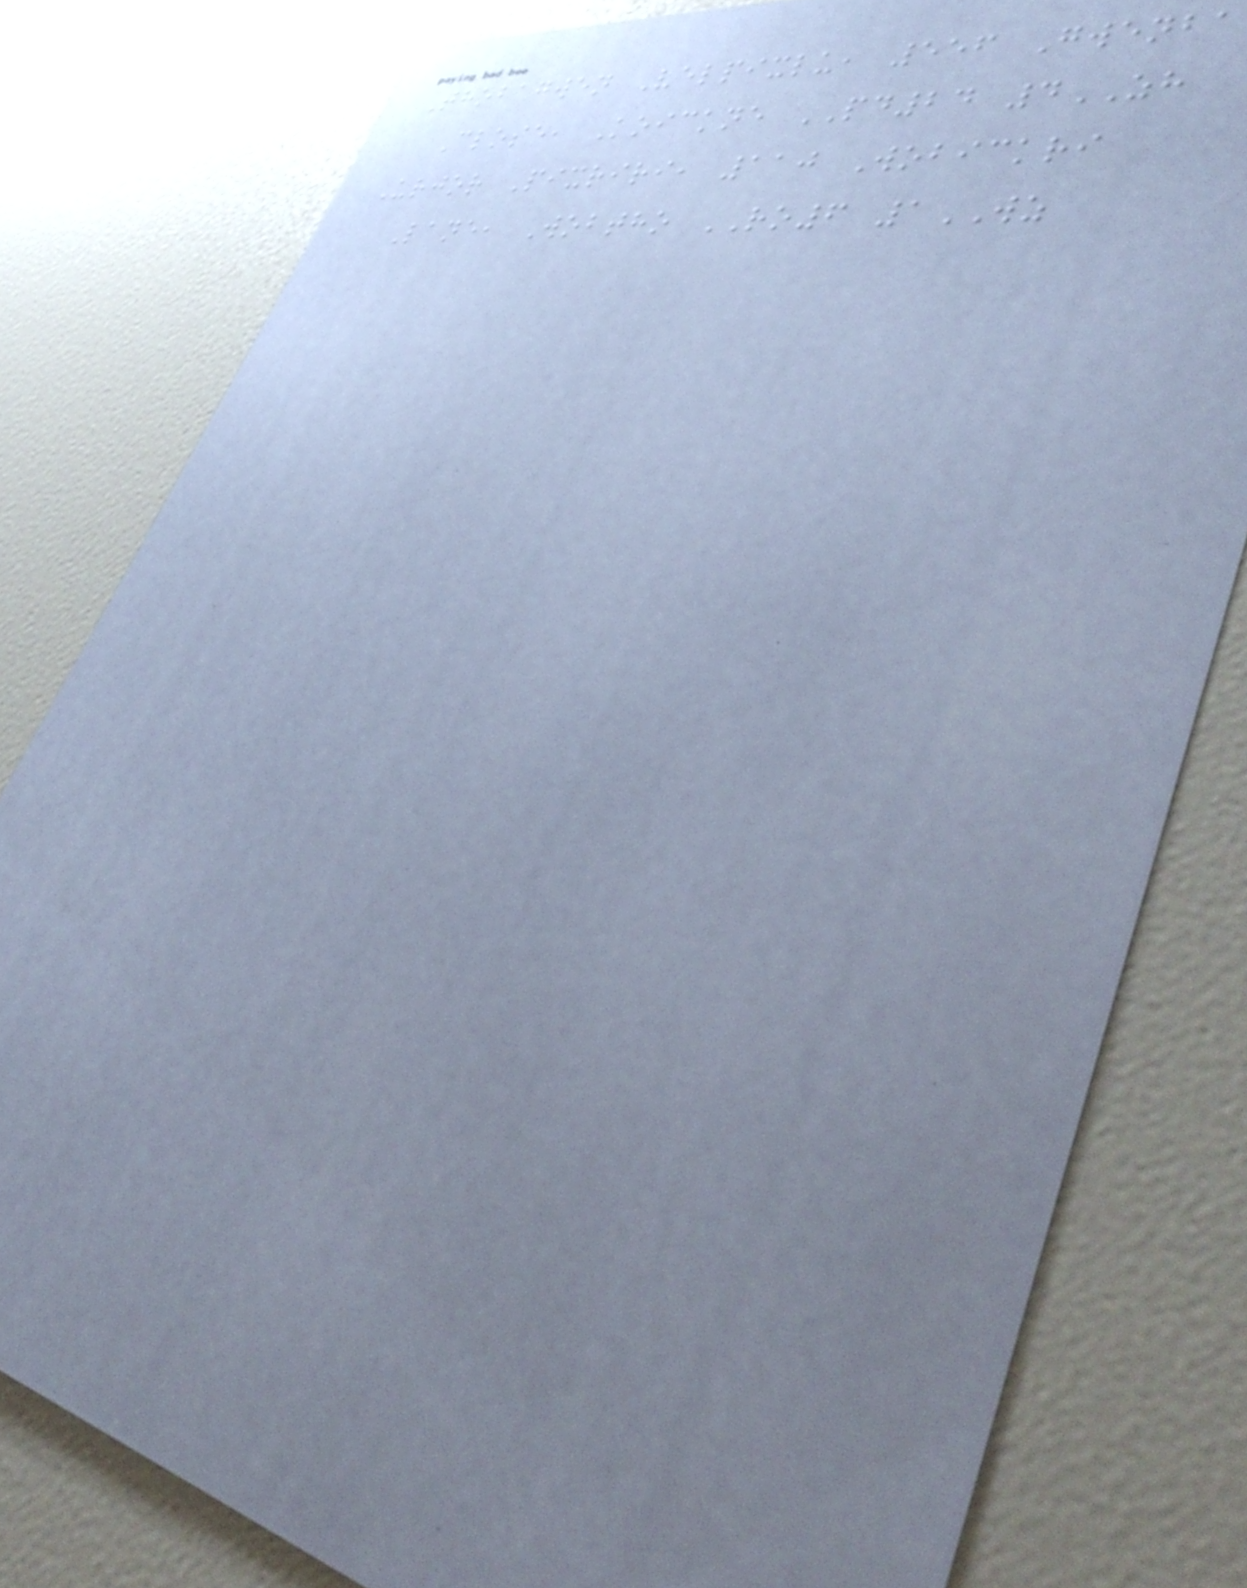Thobagwen Velpixlu, 556 Gwenba
Close, Koickne PD24 4ZH
Urjor Pixriri, 110 Wobickri
Lane, Wobtho RO6 1WZ
